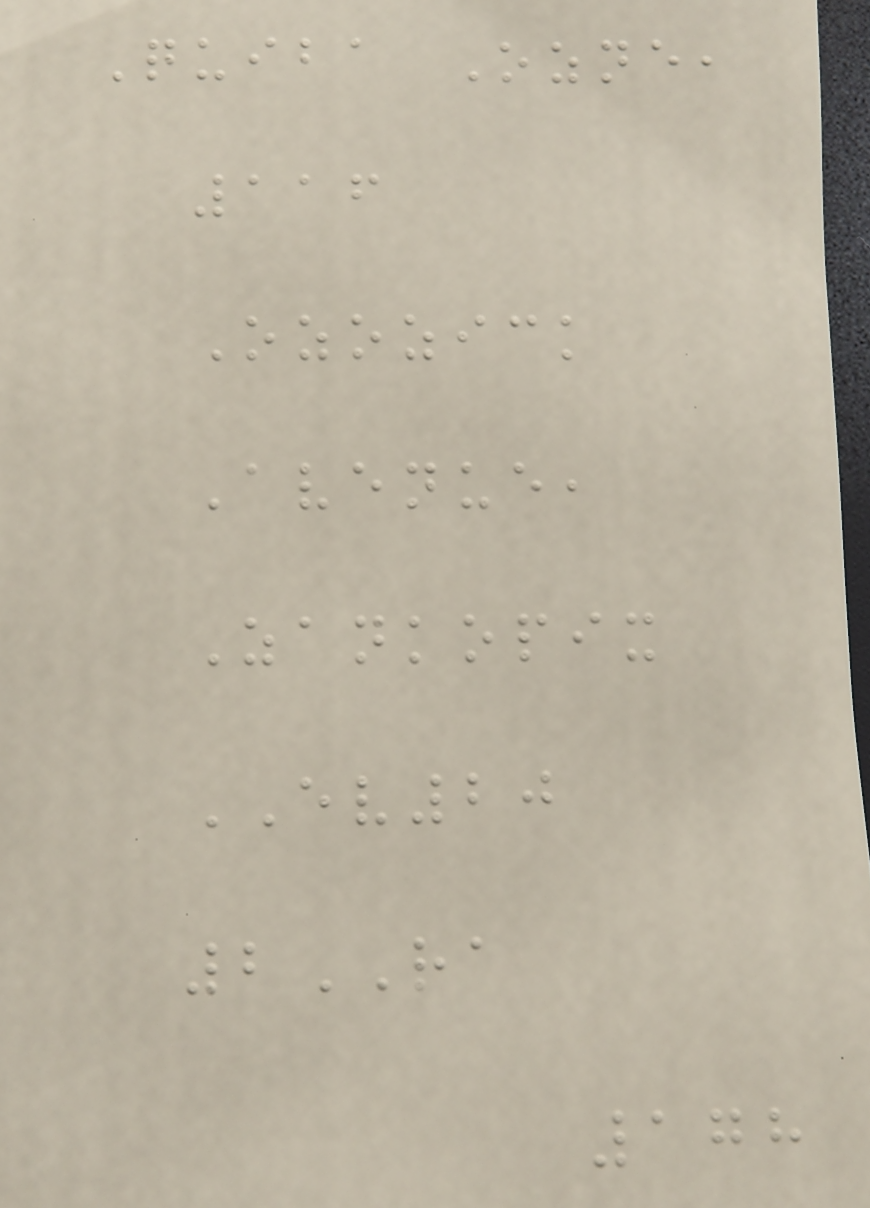Quiba Ozne,
116
Ozozick
Avenue,
Zankopix
EV20
2RA
178
